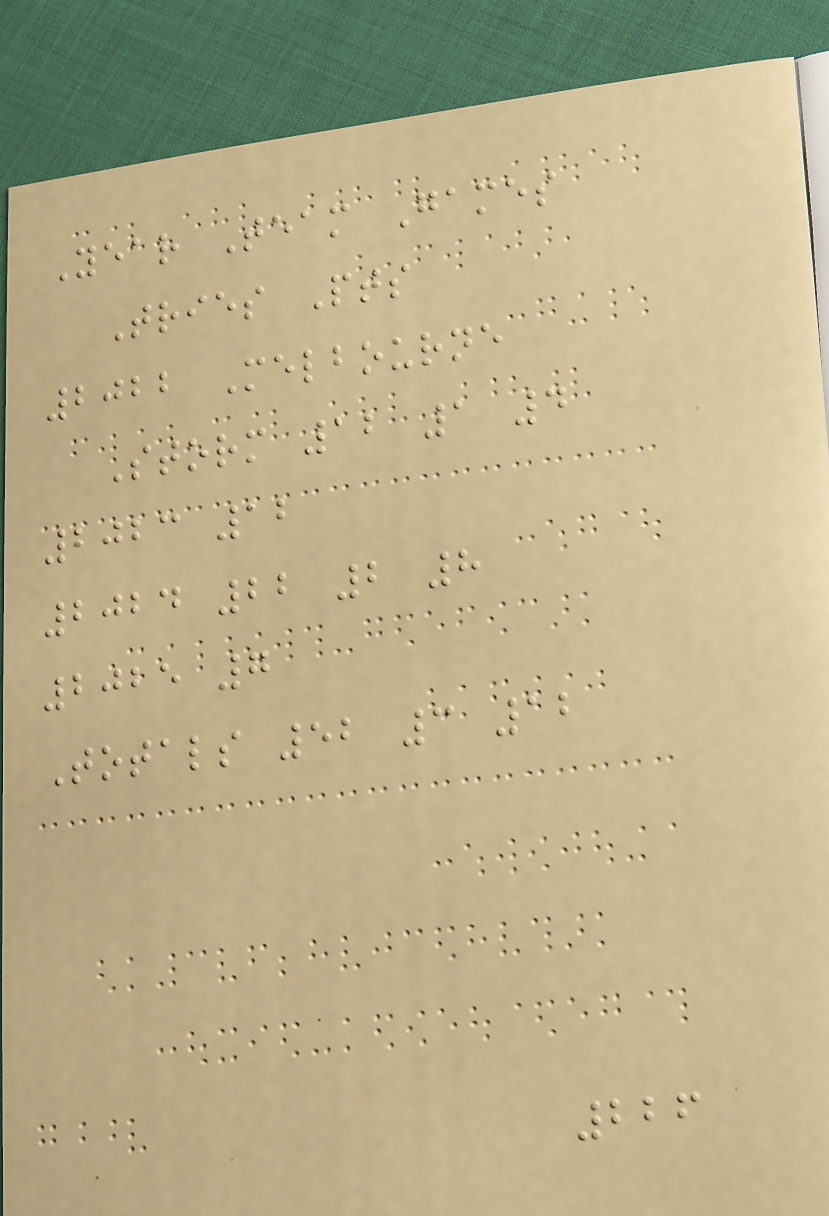Year Team Games
Tries Pts
2022 Melbourne
Storm 12 1 4
2023 12
2024 22 2 8
2025 7
Totals 52 3 12
226
